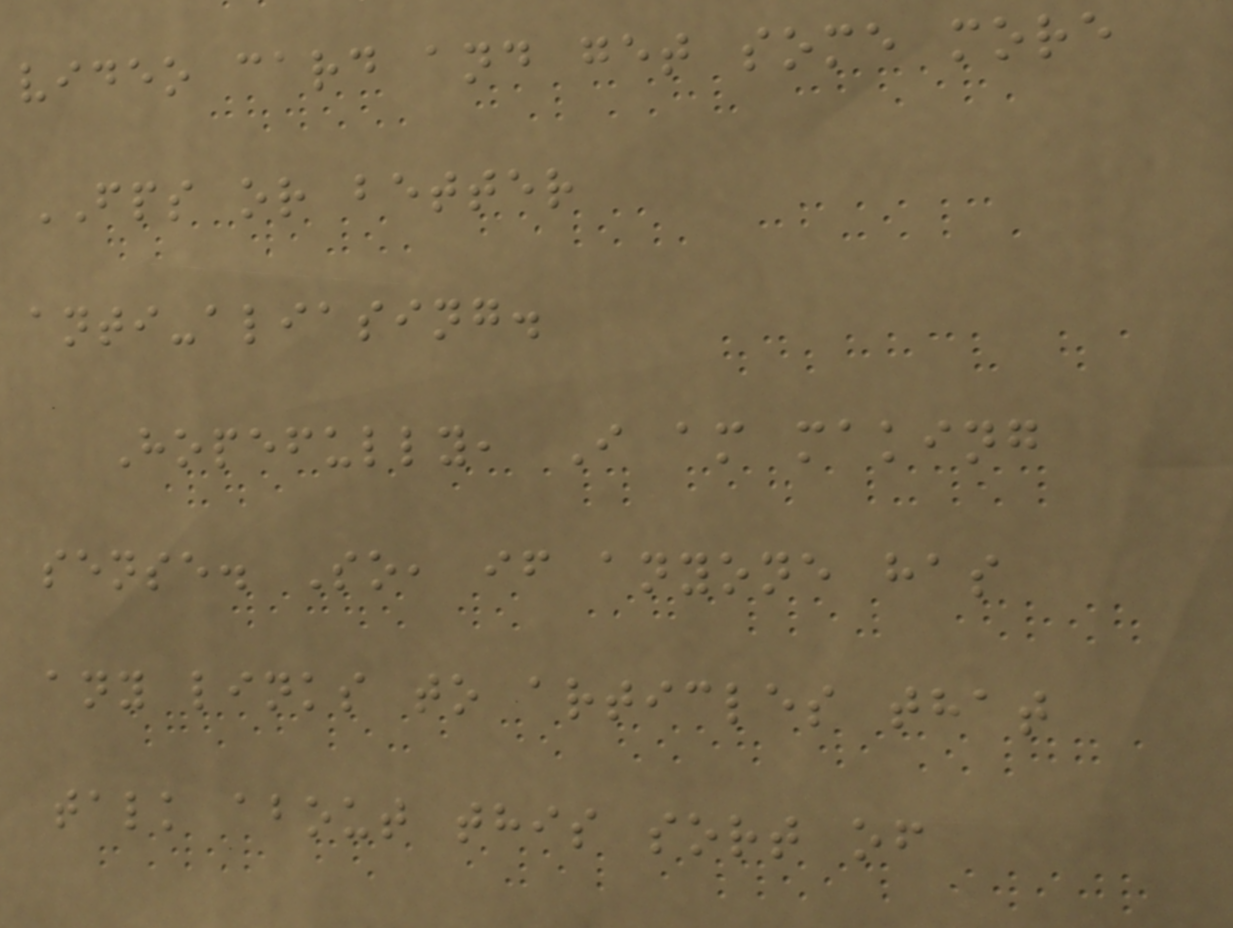video card and get some more
FPS or better
anti-aliasing.
Hopefully, I am making
sense. So, if anyone has
any links to articles that
talk about this sort of
